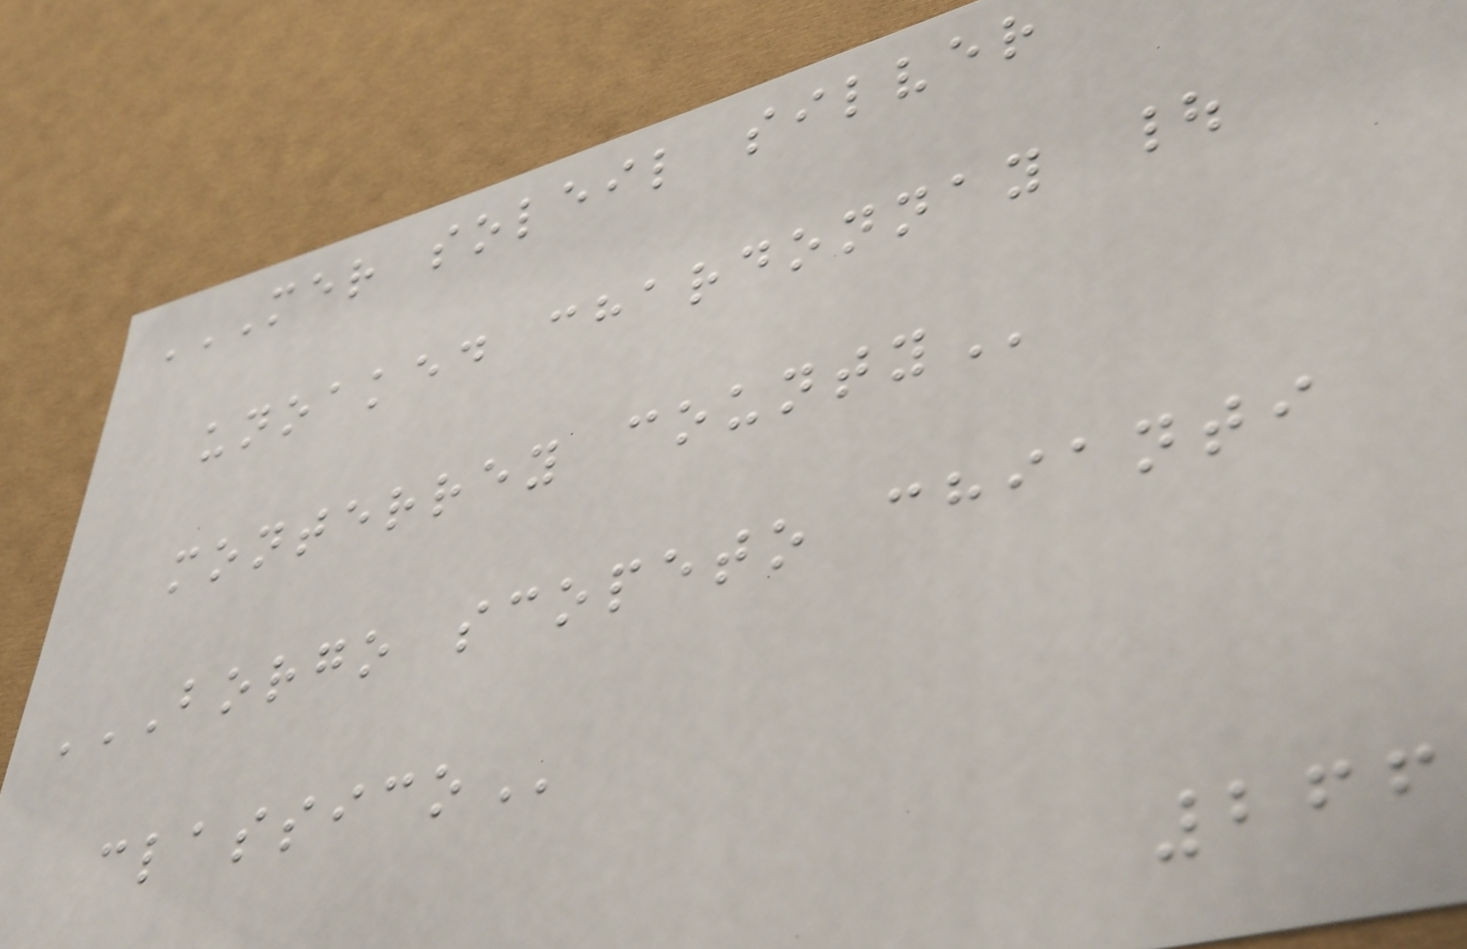MER SOLEIL SILVER
UNOAKED CHARDONNAY |
MONTERREY COUNTY
BORGO SCOPETO CHIANTI
CLASSICO
266
